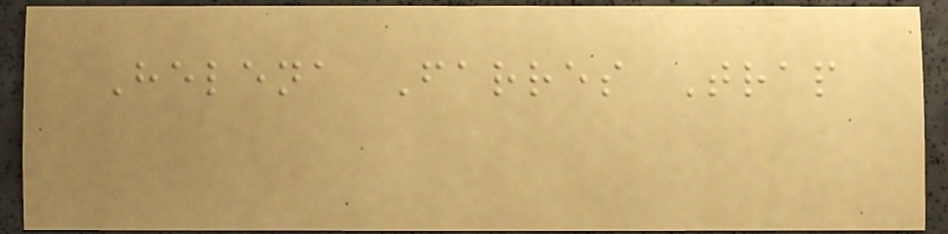Helena Farres Trap
